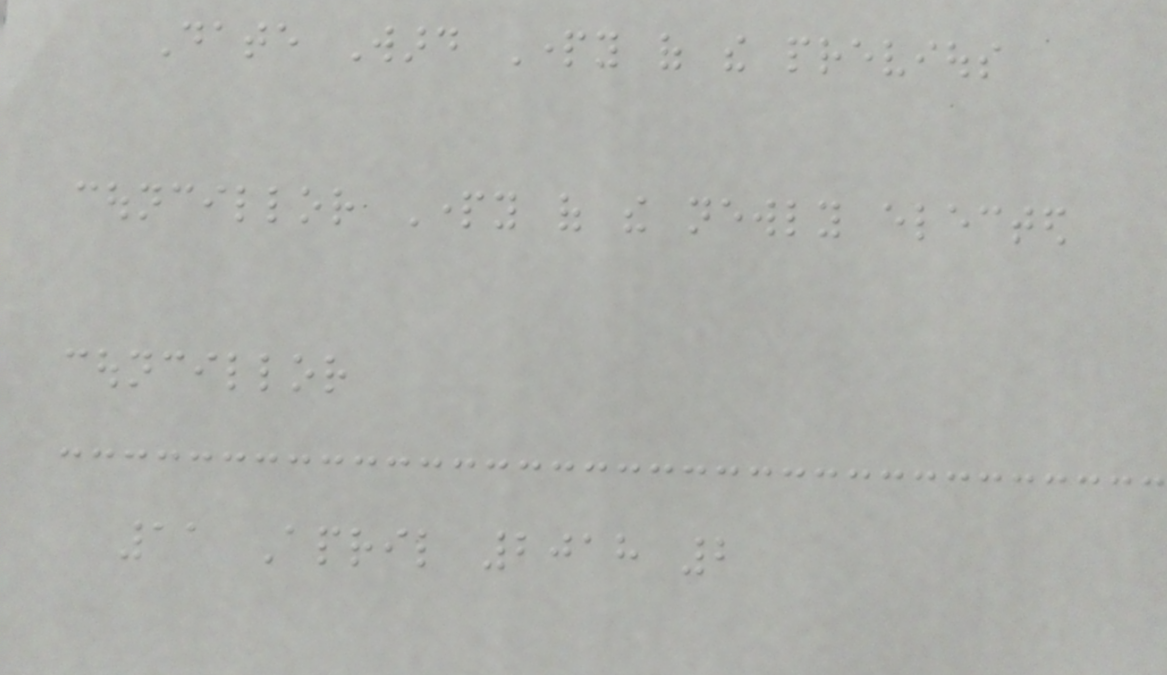Date Ward Party of the previous
councillor Party of the newly elected
councillor
11 April 2018 2
